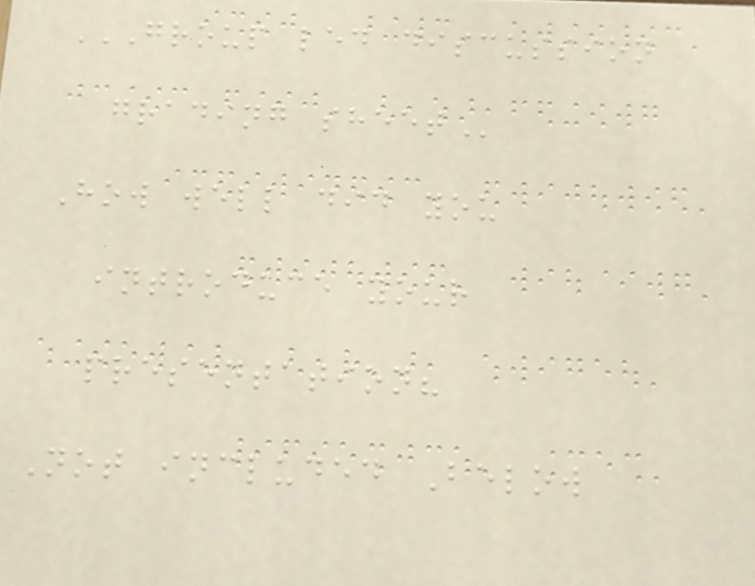GROUP LED DISCUSSION
GRADING SHEET
How well did you
introduce your
presentation?
Not included Below
